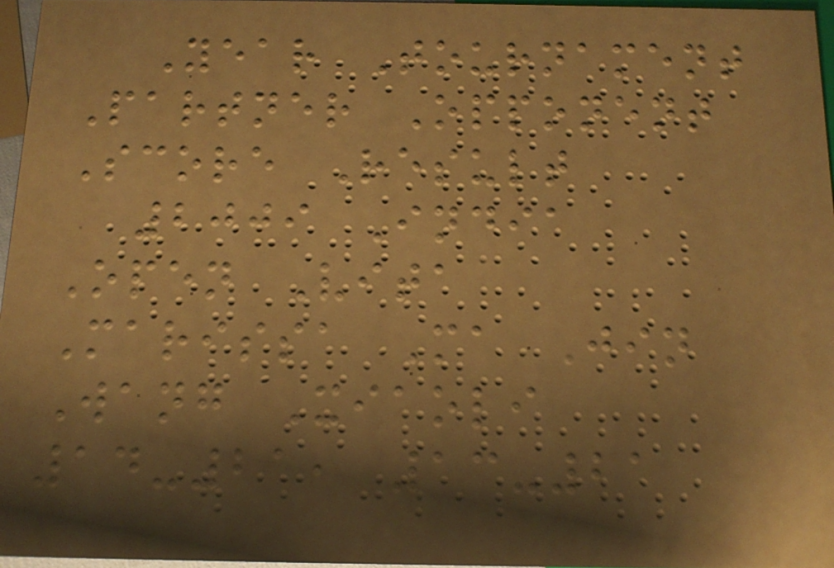Year Tournament
Partner Opponent
Score Result
2009 India
Open Vita
Marissa Ma Jin
Wang Xiaoli
14-21, 13-21
